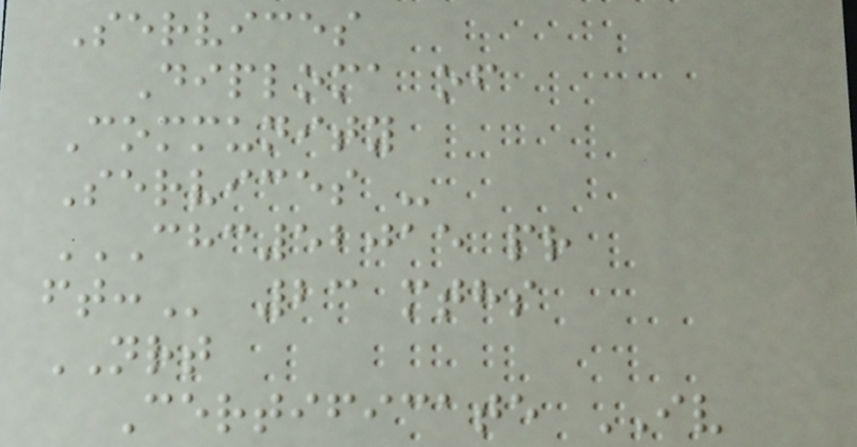Services
Diploma of
Community
Services -
CHC52015 PR
FT: 23 mths
NRT
Certificate IV
